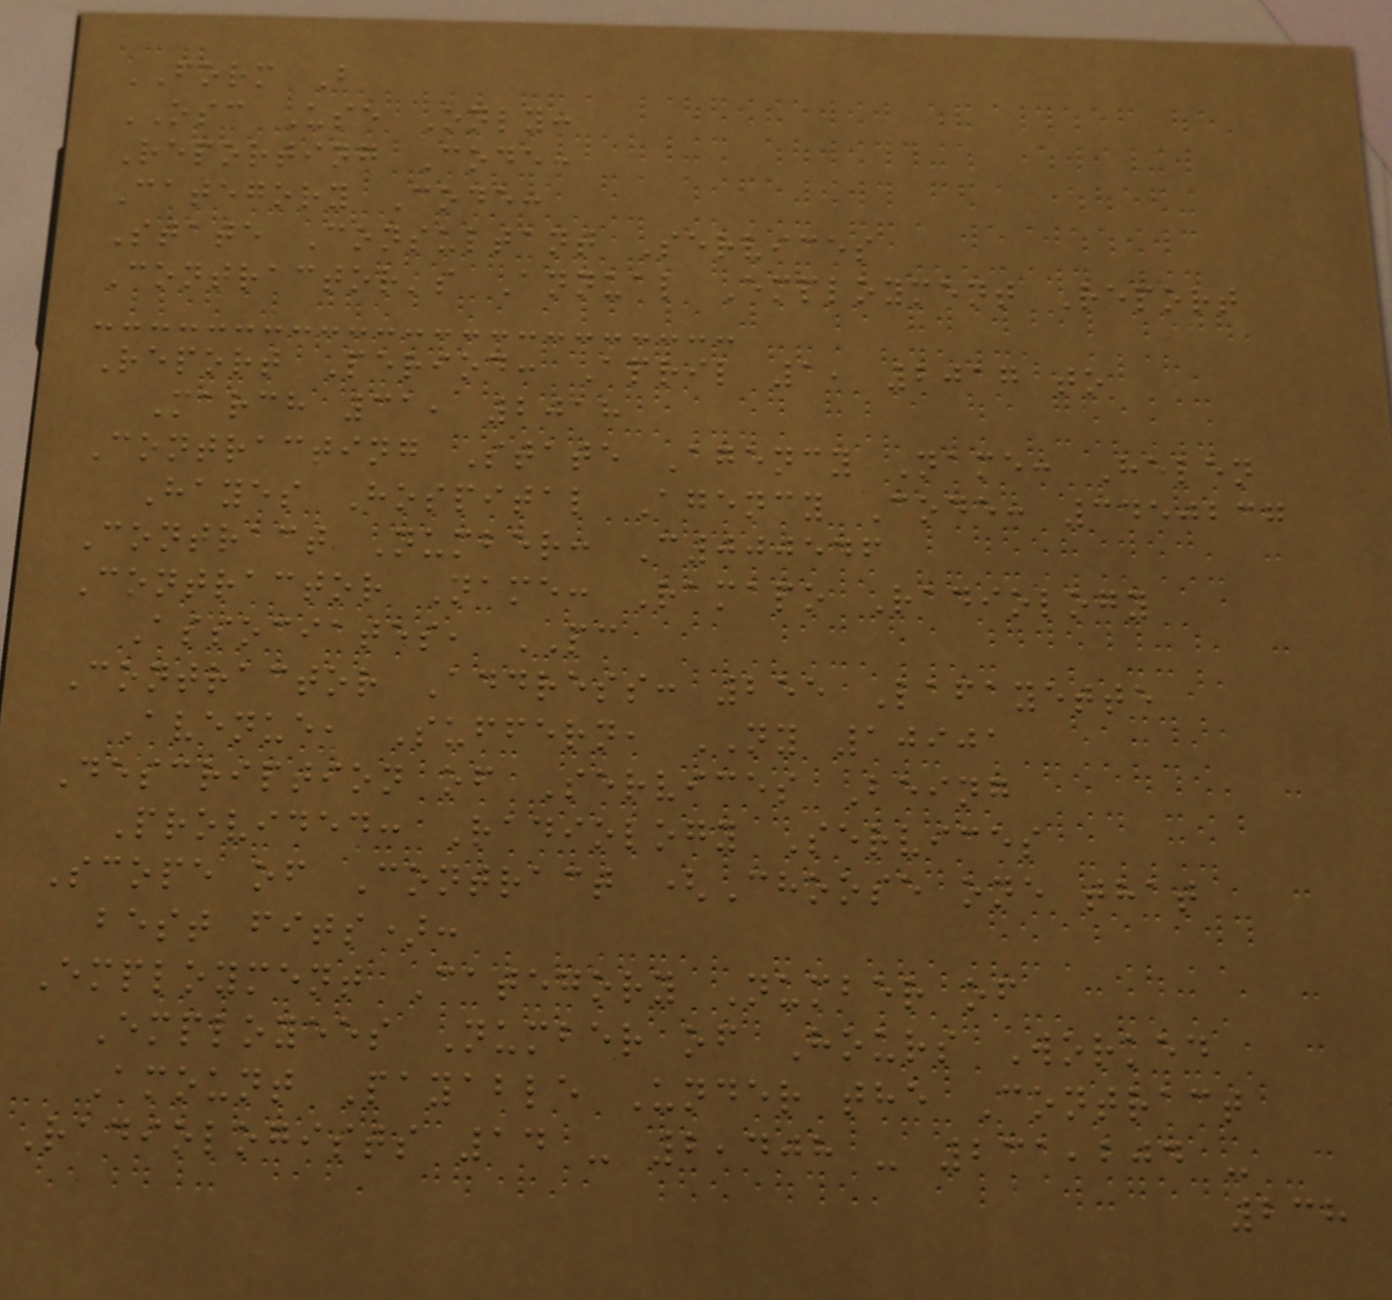FORM B
OSC Use Only:
Reporting Code:
Category Code:
State Consultant Services
Contractor's Annual Employment Report
Report Period: April 1, 2017 to
March 31, 2018
Contracting State Agency Name: Helen
Hayes Hospital Agency Code: 3450237
Contract Number: C000546
Contractor Name: Ramapo Radiology
Associates, PC
Contractor Address: 255 Lafayette
Avenue, Suffern, NY 10901
Description of Services Being
Provided: Radiology Services
Scope of Contract (Choose one that
best fits):
Employment Category Number of
Employees Number of Hours Worked
Amount Payable Under the Contract
Radiologists 14 - 2,408 - 231,204 -
238
